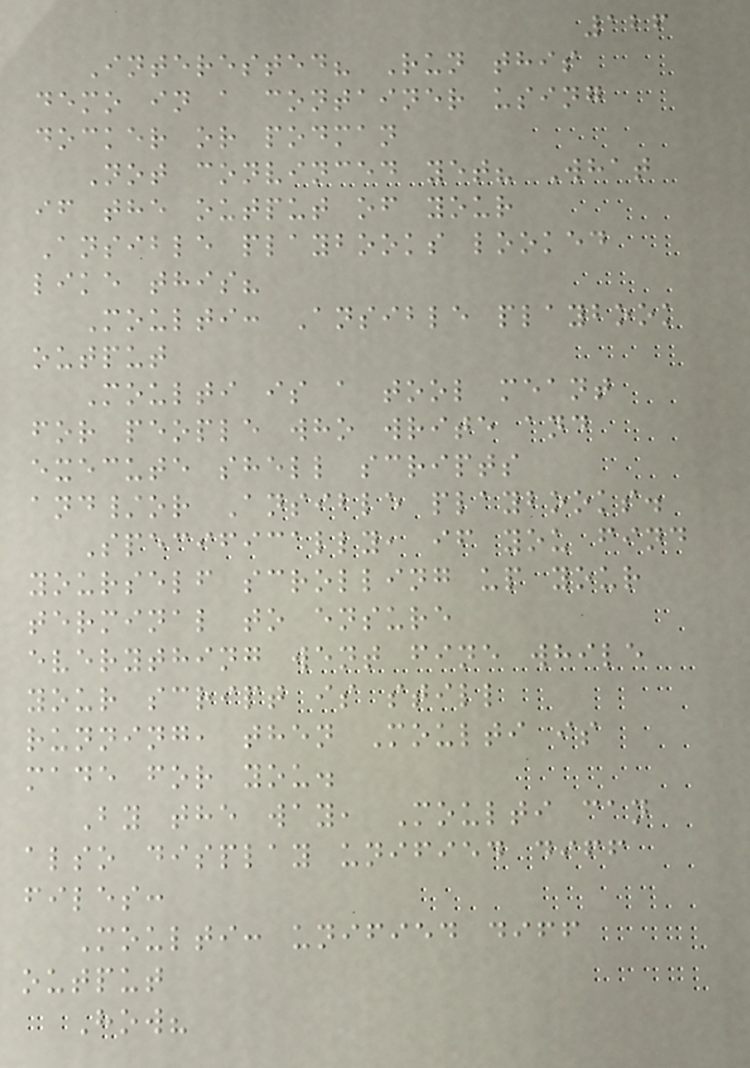126
Interested? Run this
demo in a container using
docker or podman
Not convinced yet? What
if the output of your
Ansible playbooks looked
like this?
Moulti: Ansible playbook
output
Moulti is a tool meant
for people who write and
execute shell scripts
and/or Ansible playbooks.
Specifically, if you find
yourself scrolling up your
terminal to ensure
everything went fine while
your script is still
running, then Moulti is
made for you.
By the way, Moulti can
also display unified diff
files:
Moulti: unified diff
output
How?
